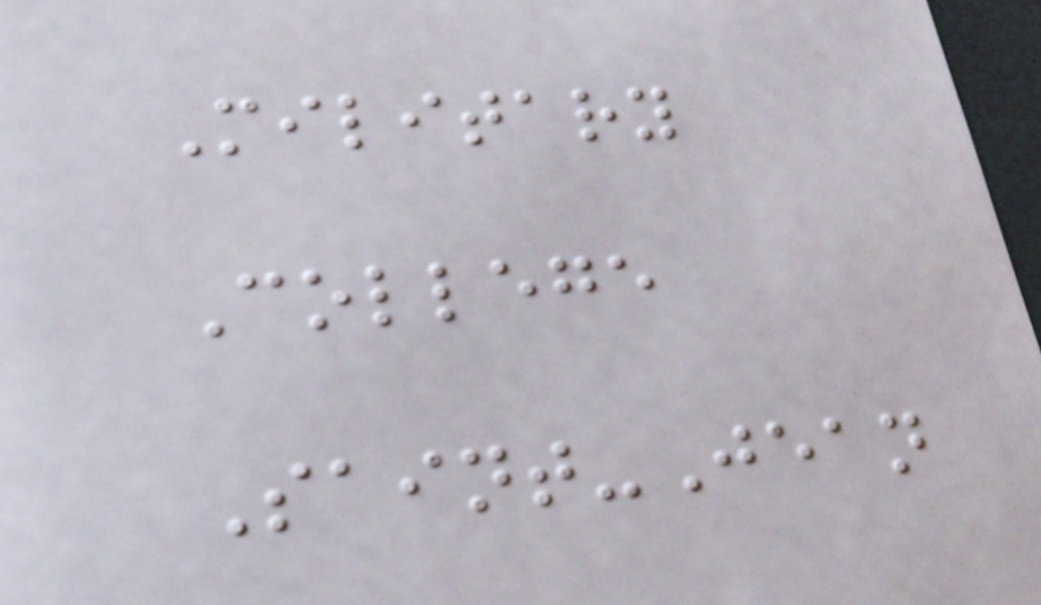Military
College
Saint-Jean
